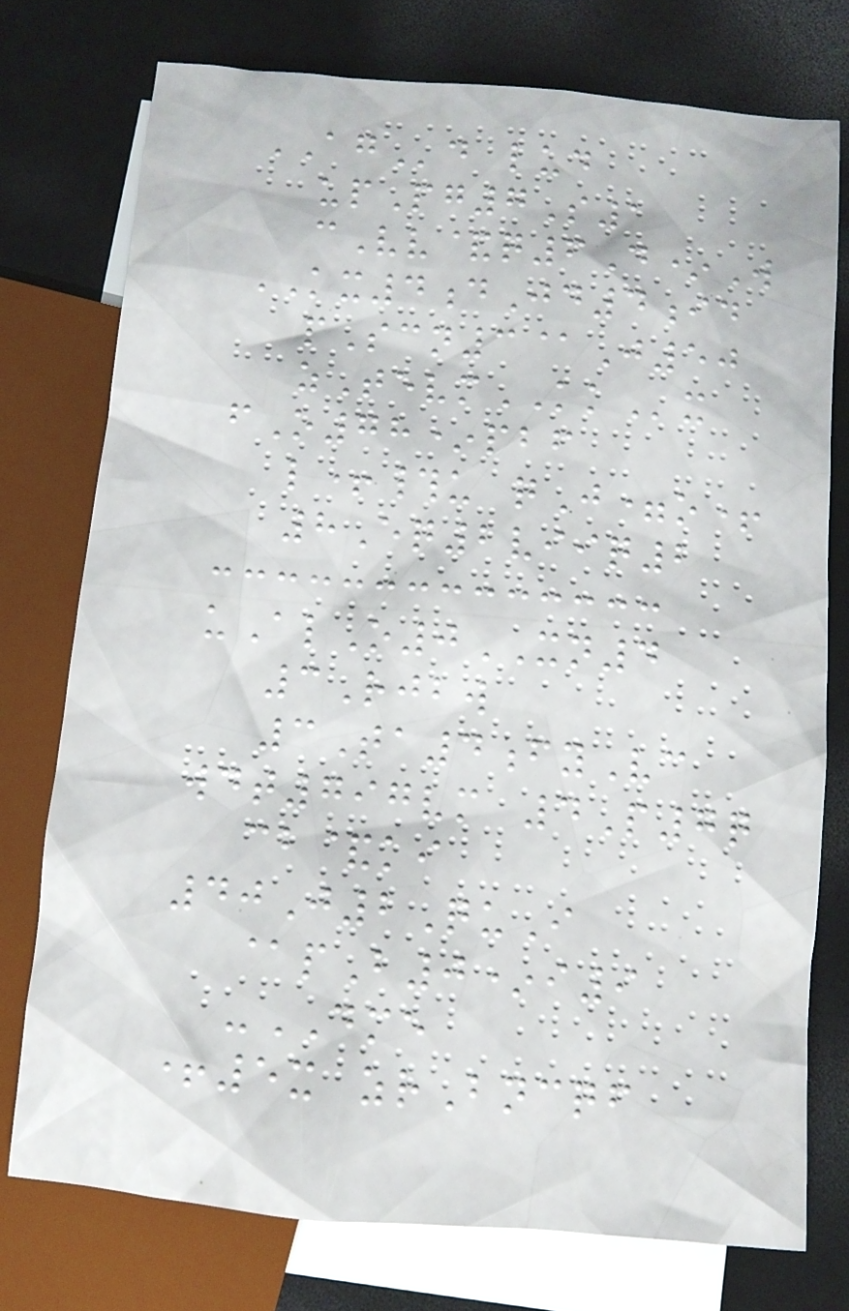AGd lud
upPg7S1
cVv&q6D*W
KX4dJd4id
pScn3@J50
zTevmKKx
fO78*pbf
l+#u qJ=o+
8Eq2viiq2
uAlO0XN4
3Rjbw
3Ta4fyVc
wdt797vm 4P7q
cb&ki
40J2QuI
@pB0*i9
-DME
+5x zrBncqf
